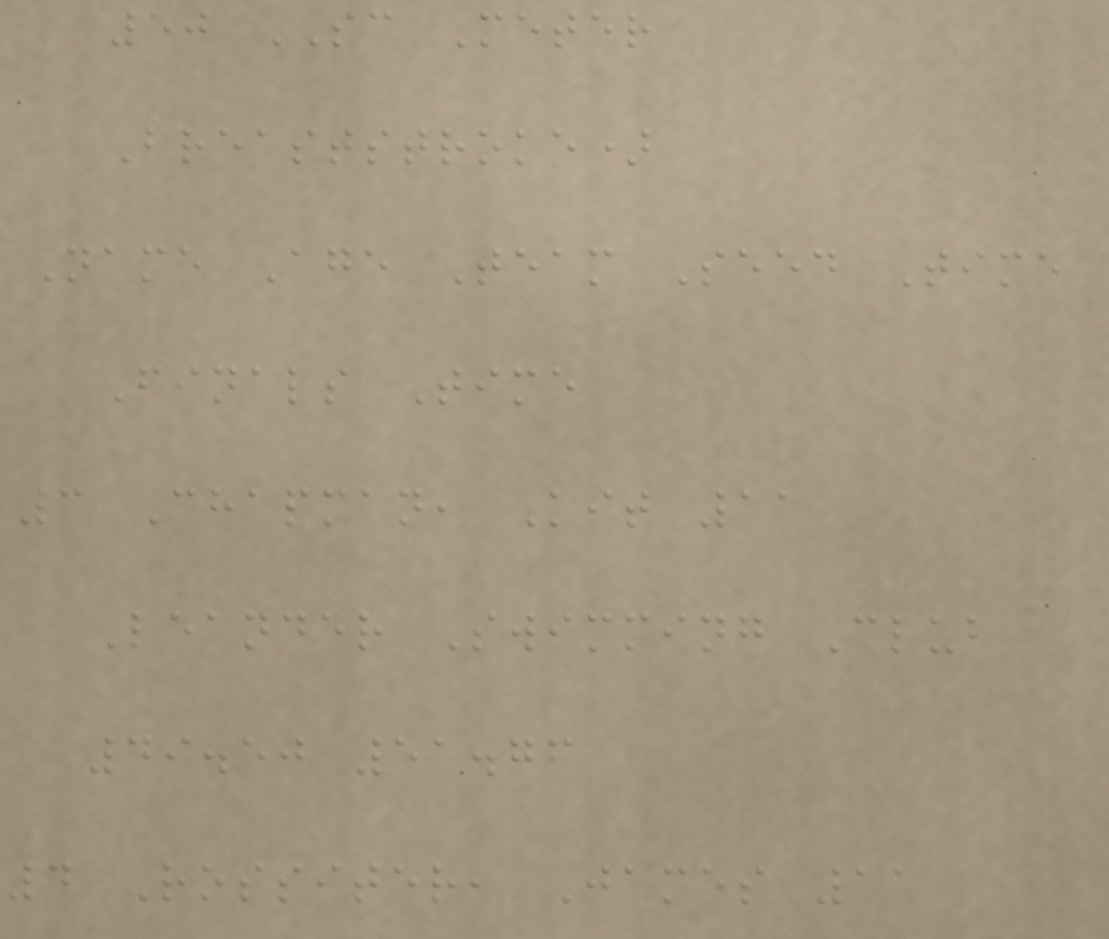50 SC Meter
Breaststroke)
Name Age Team Seed Time
Finals Time
3 Chapman, Kit 11
Leander Swimming Club
49.50 51.76
4 Rossiter, James 11
